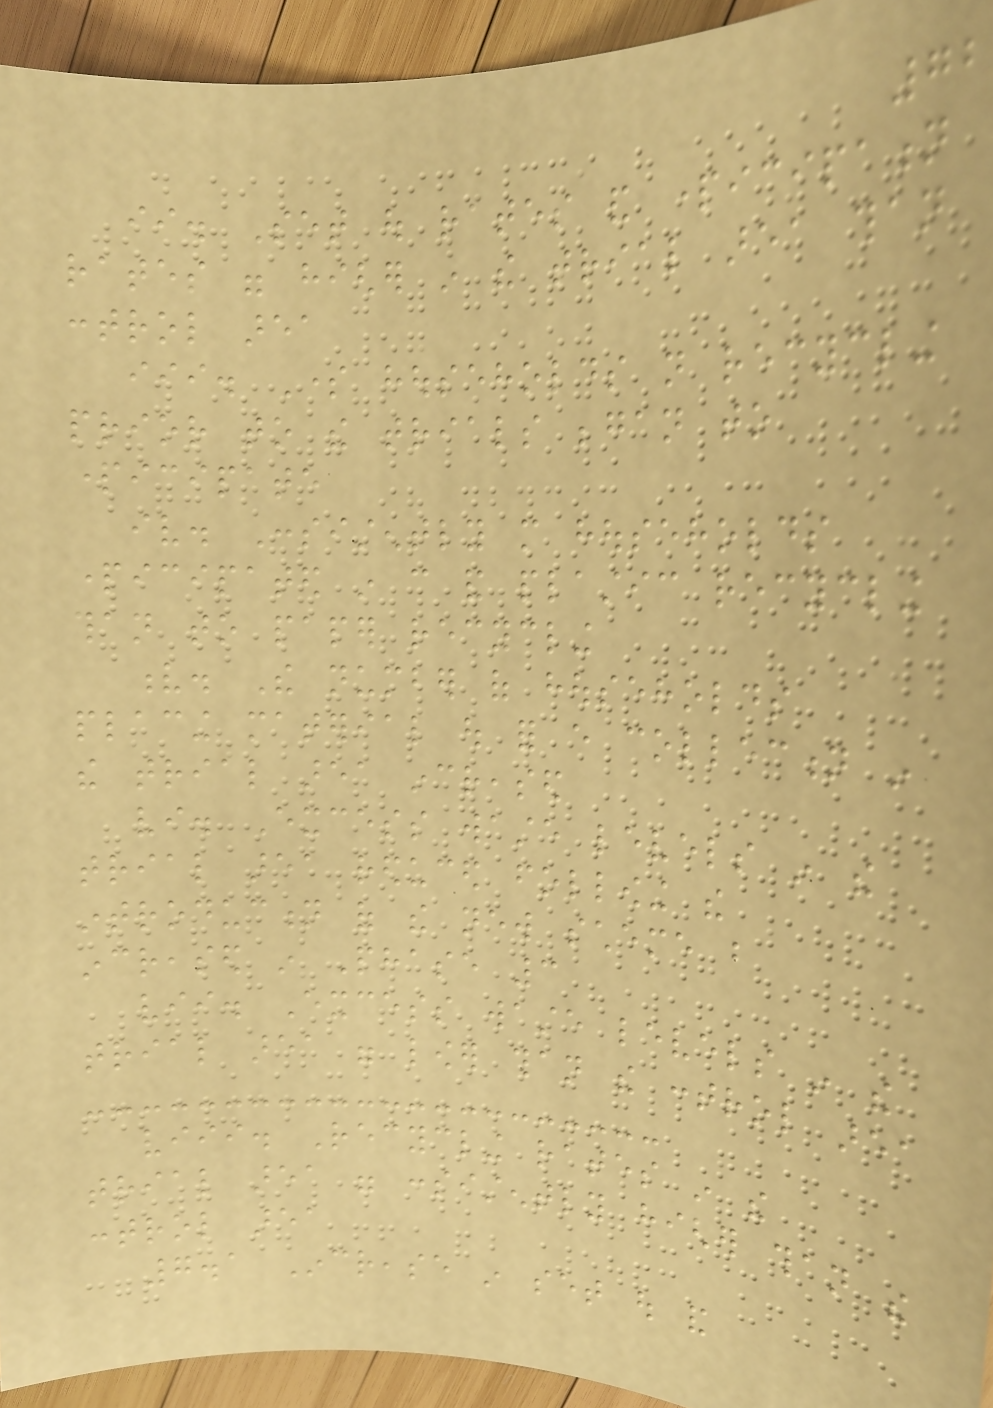72
ii. Set out rates and participation
rates were higher in the trial area than
control area
iii. Some households not recycling
prior to the trials began to
participate
iv. Consistently more households
participated in can and plastic recycling
than to paper recycling
v. The number of households
placing material out for every collection in
the trial area increased
vi. Excess waste levels in the
trial area reduced following the
introduction of the new scheme but
increased in Phase 3
vii. Excess waste levels in the
trial area were lower than the control area
viii. Recycling rates in the
trial area were consistently higher than the
control area
7.1 Increase in set out and
